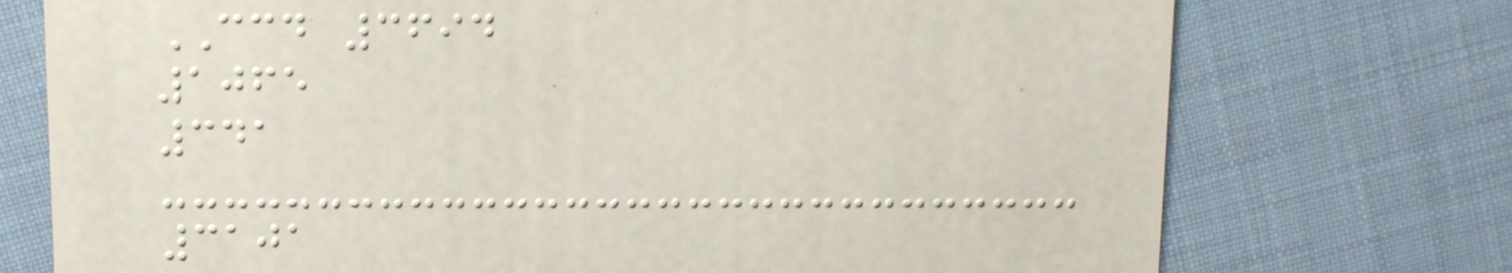CCD 3694
1065
341
3101
